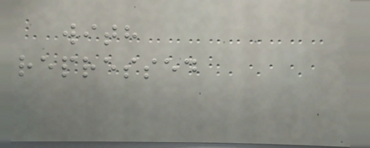with
repressed
